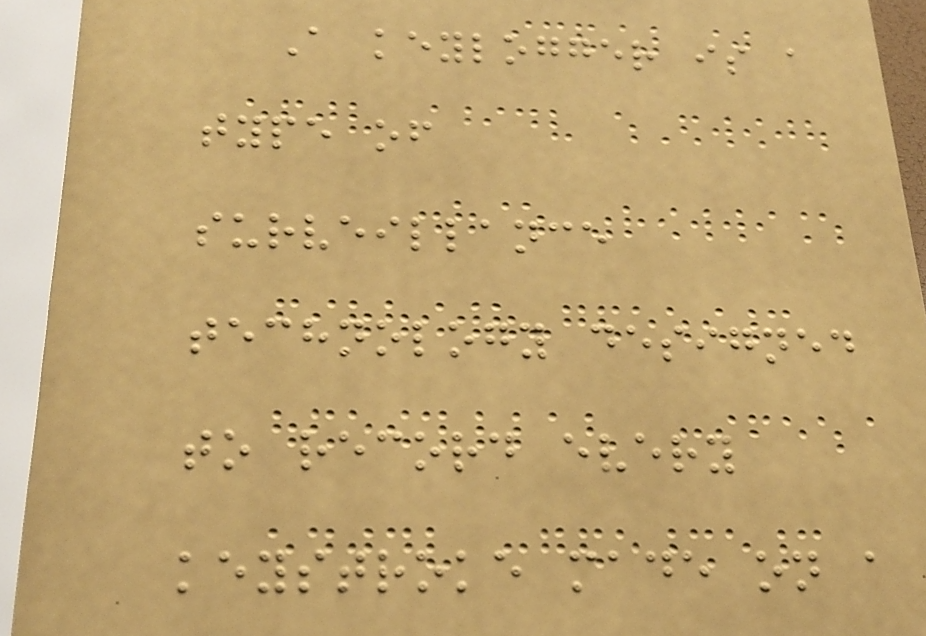A keylogger is a
type of
surveillance
technology designed
to record every
keystroke made on a
